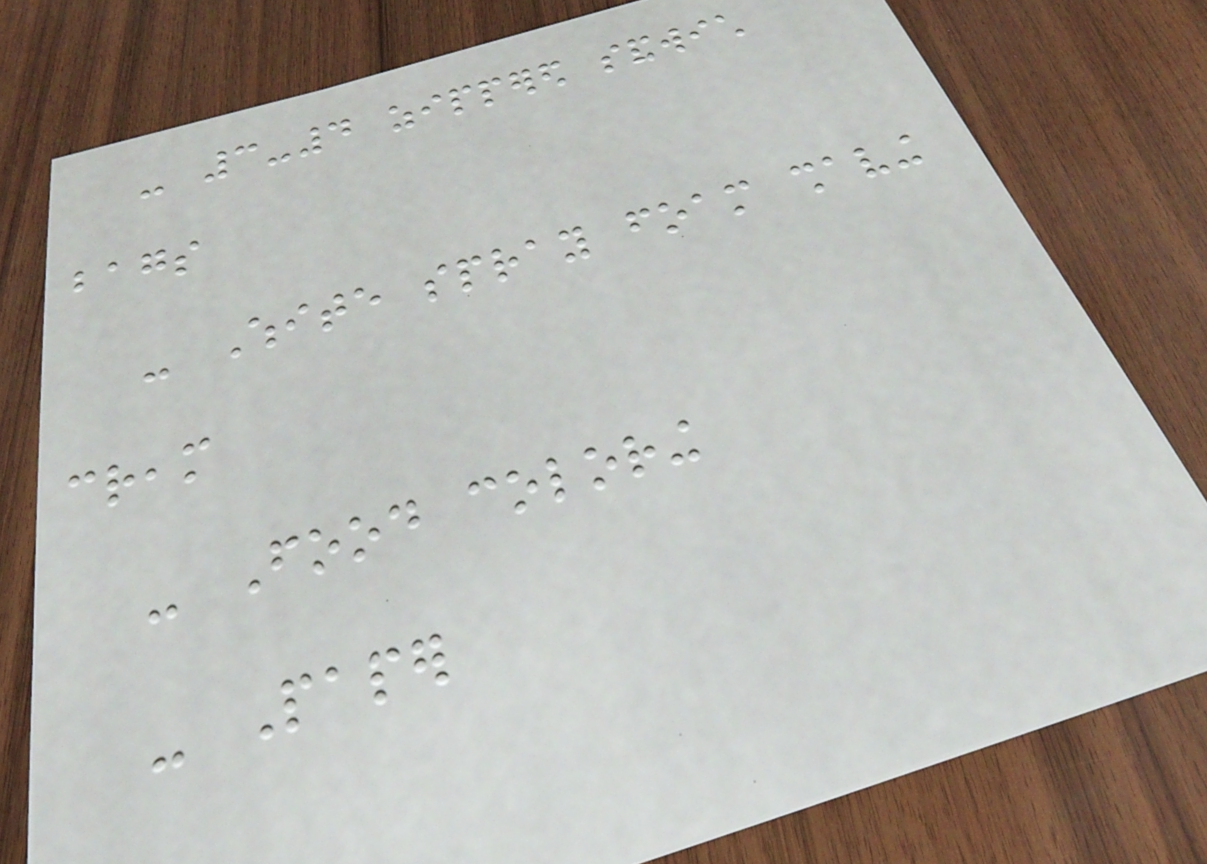- 3-4 zippered sandwich
bags
- White spray foam shaving
cream
- Food coloring
- Paper
